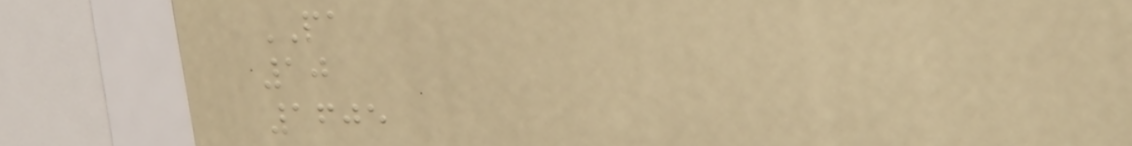PA
10
1605
